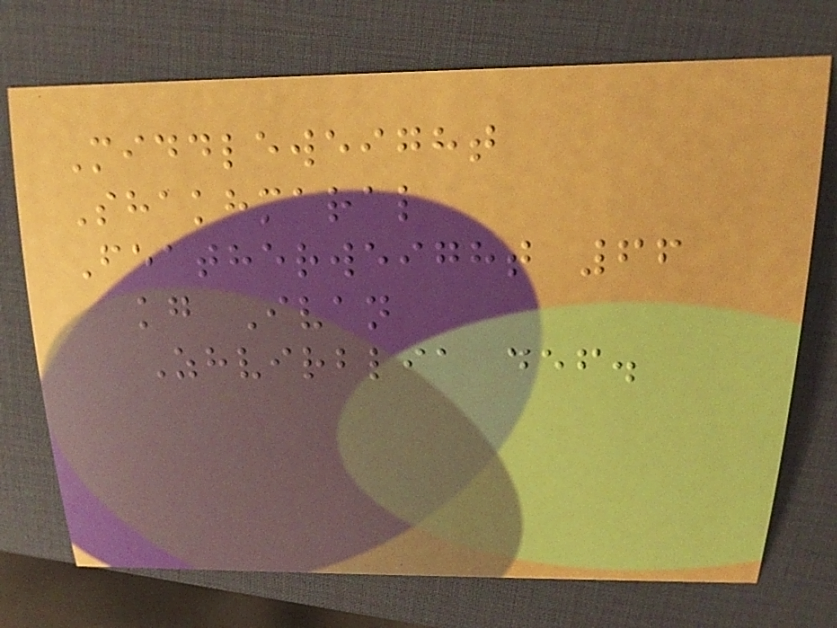Middleweight
Shakhmaral
Featherweight 66
kg Ivan
Zhvirblia def.
